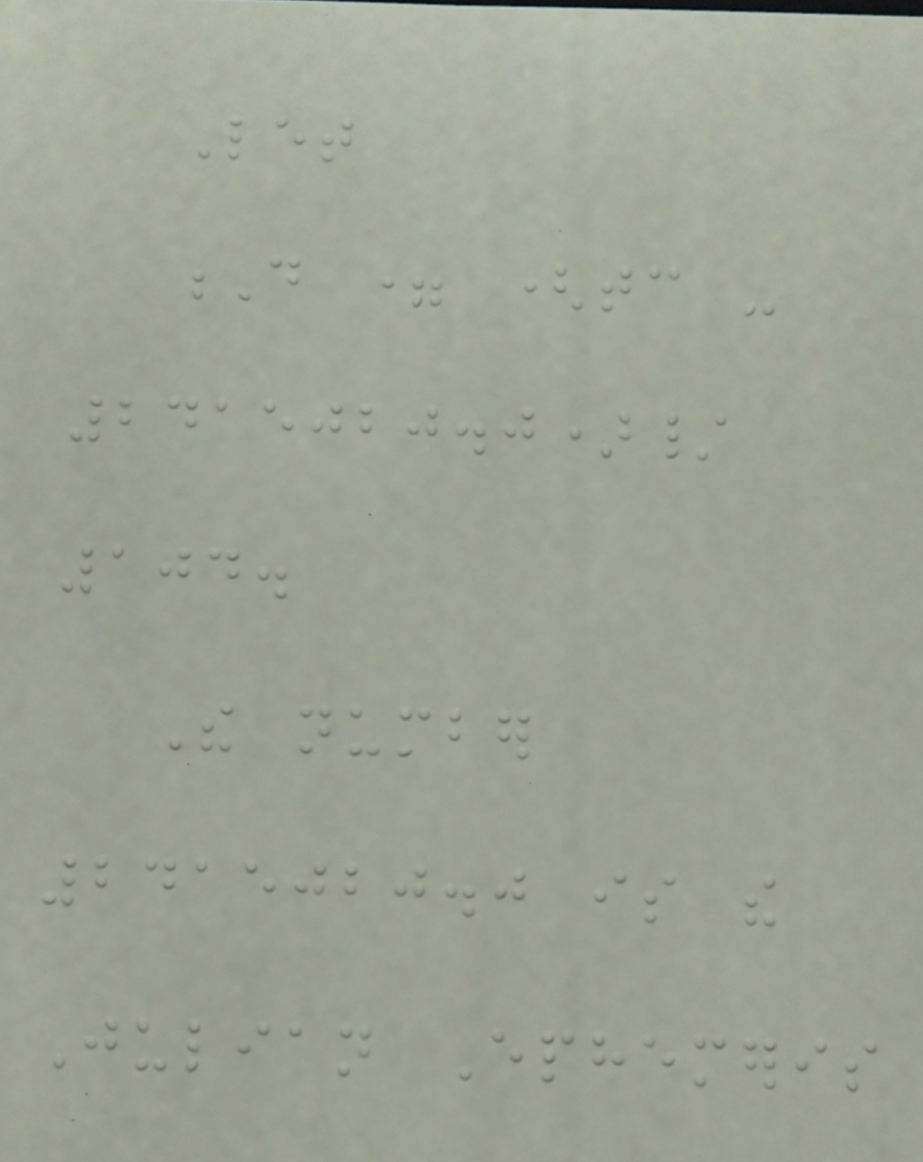Let
D = (tc -
2415020.0)/
104.
The number
2415020.0 is the
Julian Ephemeris
